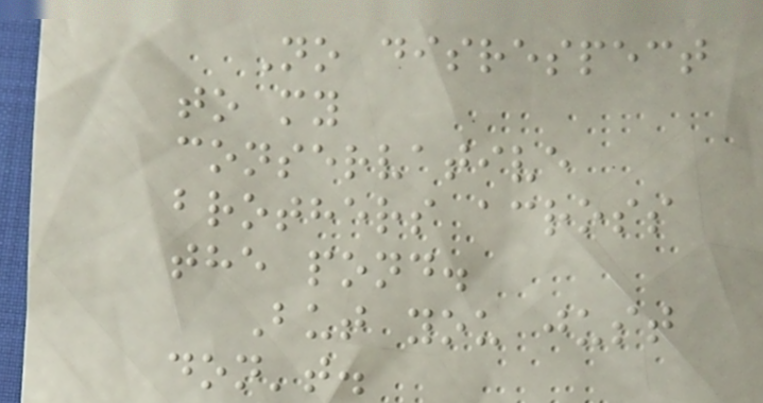No disrespect
to my
conservative
brothers across
the pond.
But you just
don't.
